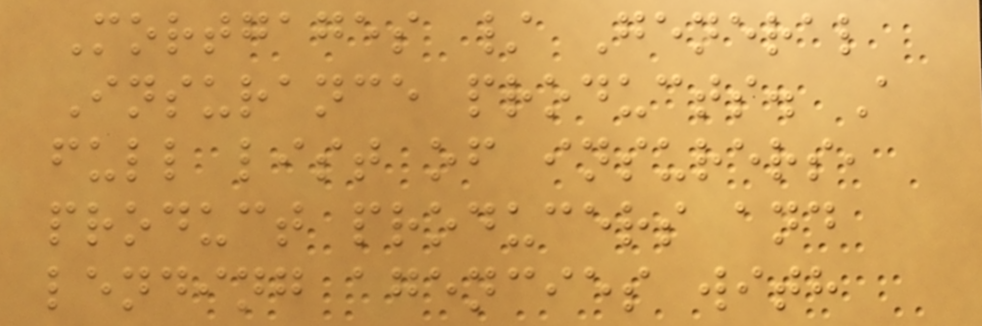Mortgages / General
Insurance products. A
full list of insurers,
product producers and
lending agencies with
